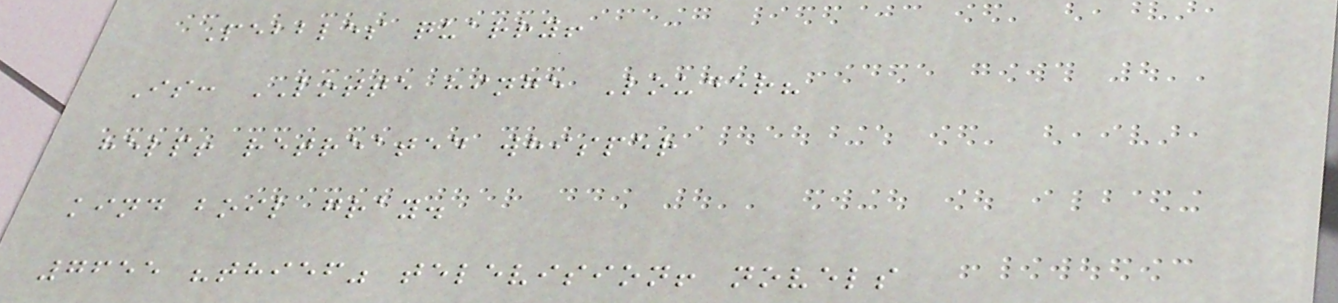Pebbles quarry!
Is: LOTTE hinge Louder?
help! retreated whisper
kind boil gray.
7655 "thief" television! novels
